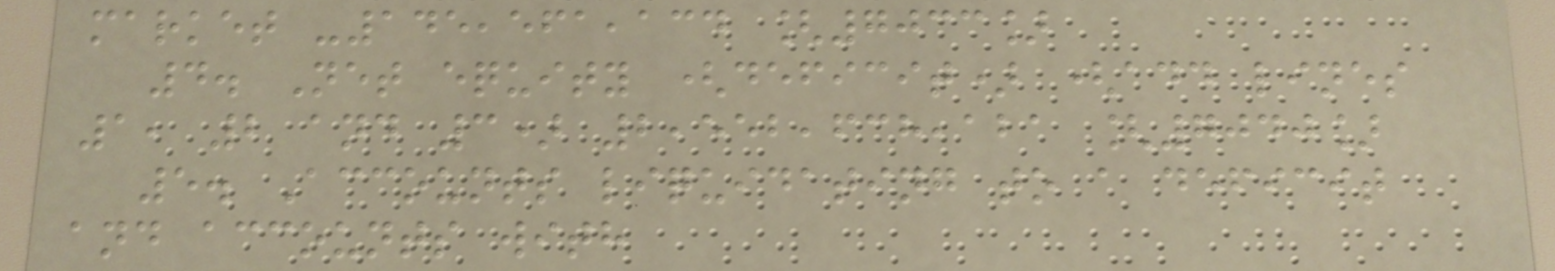market -145,561,134 [7033]
4. Net equity (deficit) (add lines
1, 2 and 3) 2,552,638,121 [7040]
5. Accounts liquidating to a deficit
and accounts with
